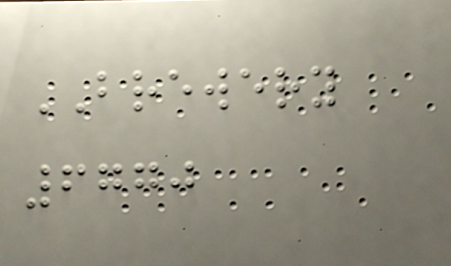BREWERY
6770
